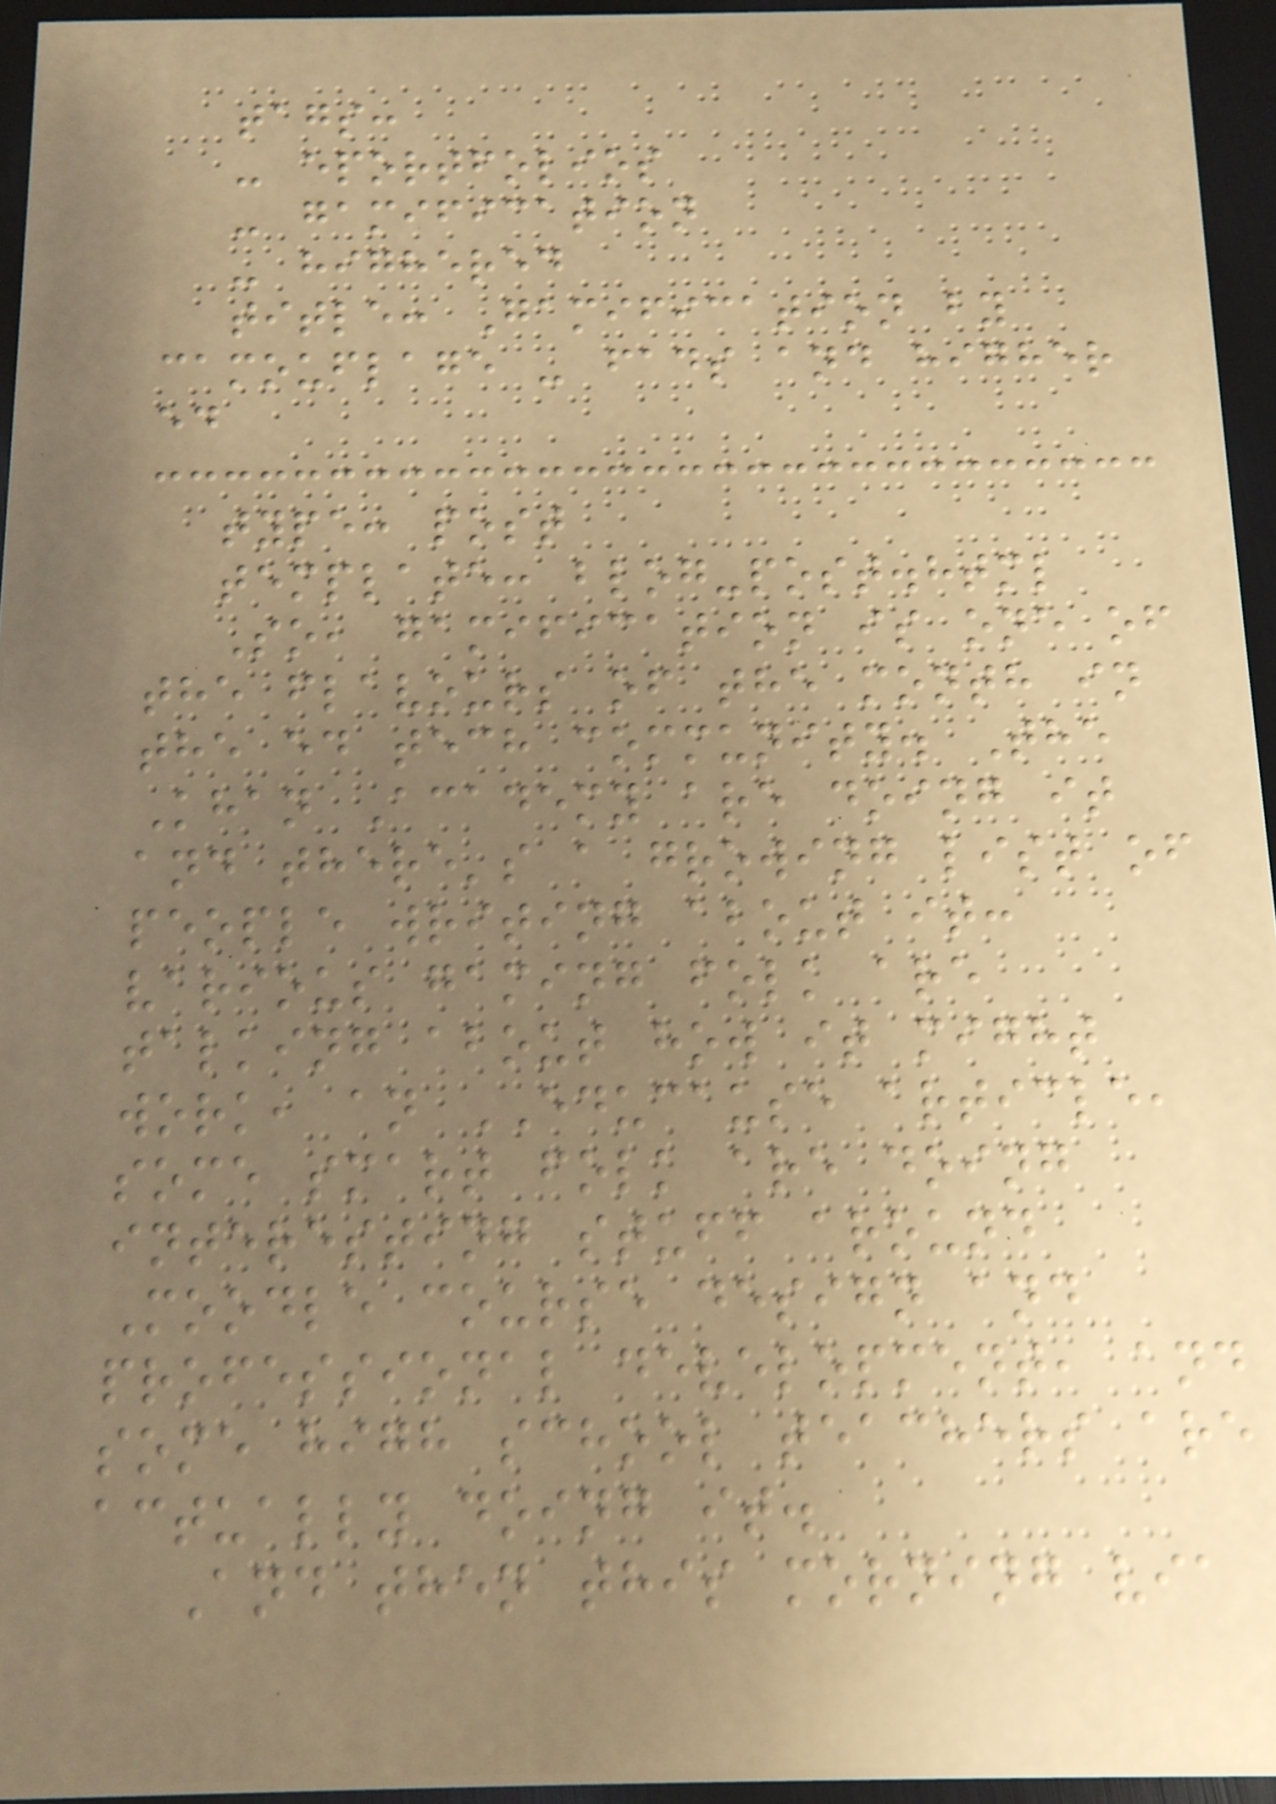tags:
- eportfolios
- gamification
- highered
title: Gamification by
camouflage - fads and higher
ed
type: post
template: blog-post.html
So, gamification is one of
the flavours of the month in
the ed tech community. The
Khan Academy are doing it
and there's a growing list of
people writing about it:
various gaming folk are
talking about how it might
work, an EDUCAUSE article,
some smart folk are doing
interesting stuff around
Moodle course design and
professional development, and
some high school teachers are
actually doing it.
And then this morning via
